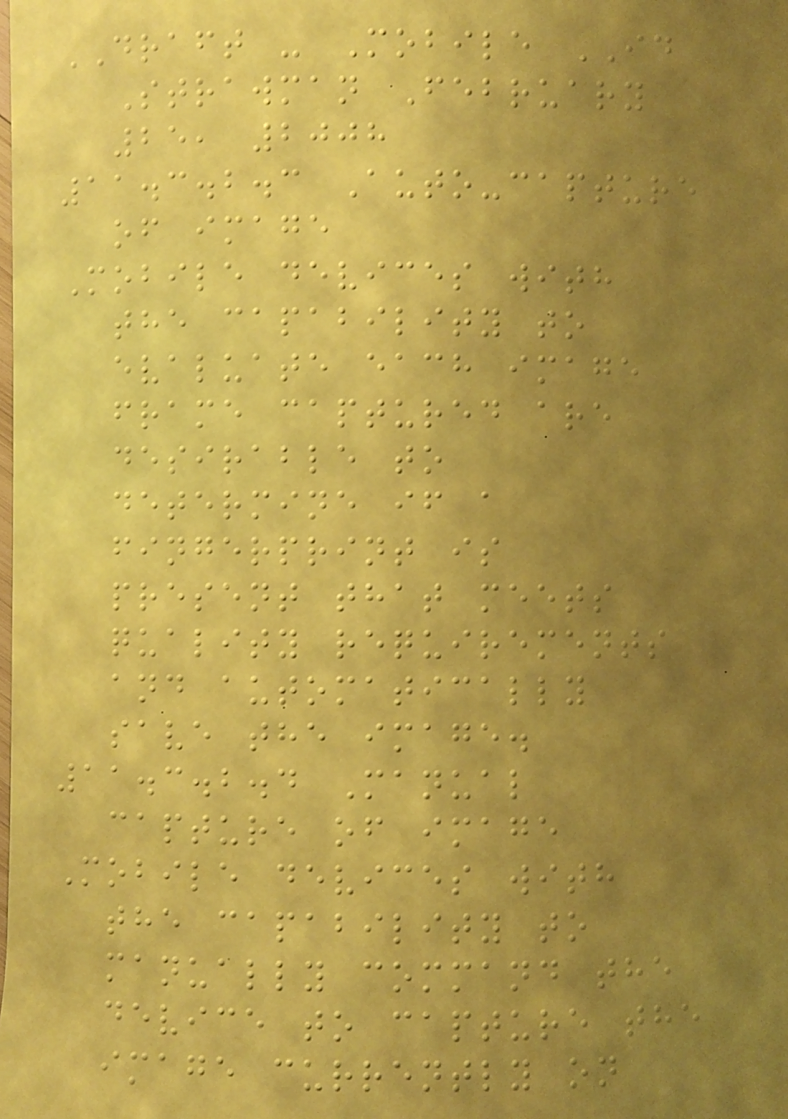DRAFT - Mobile ID
Strawman February
25, 2008
11.3.2.3 Auto-capture
of image
Mobile devices with
the capability to
evaluate each image
frame captured are
desirable to
determine if a
fingerprint is
present that meets
quality requirements
and automatically
save the image.
11.3.2.4 Manual
capture of image
Mobile devices with
the capability to
manually command the
device to capture the
image currently on
